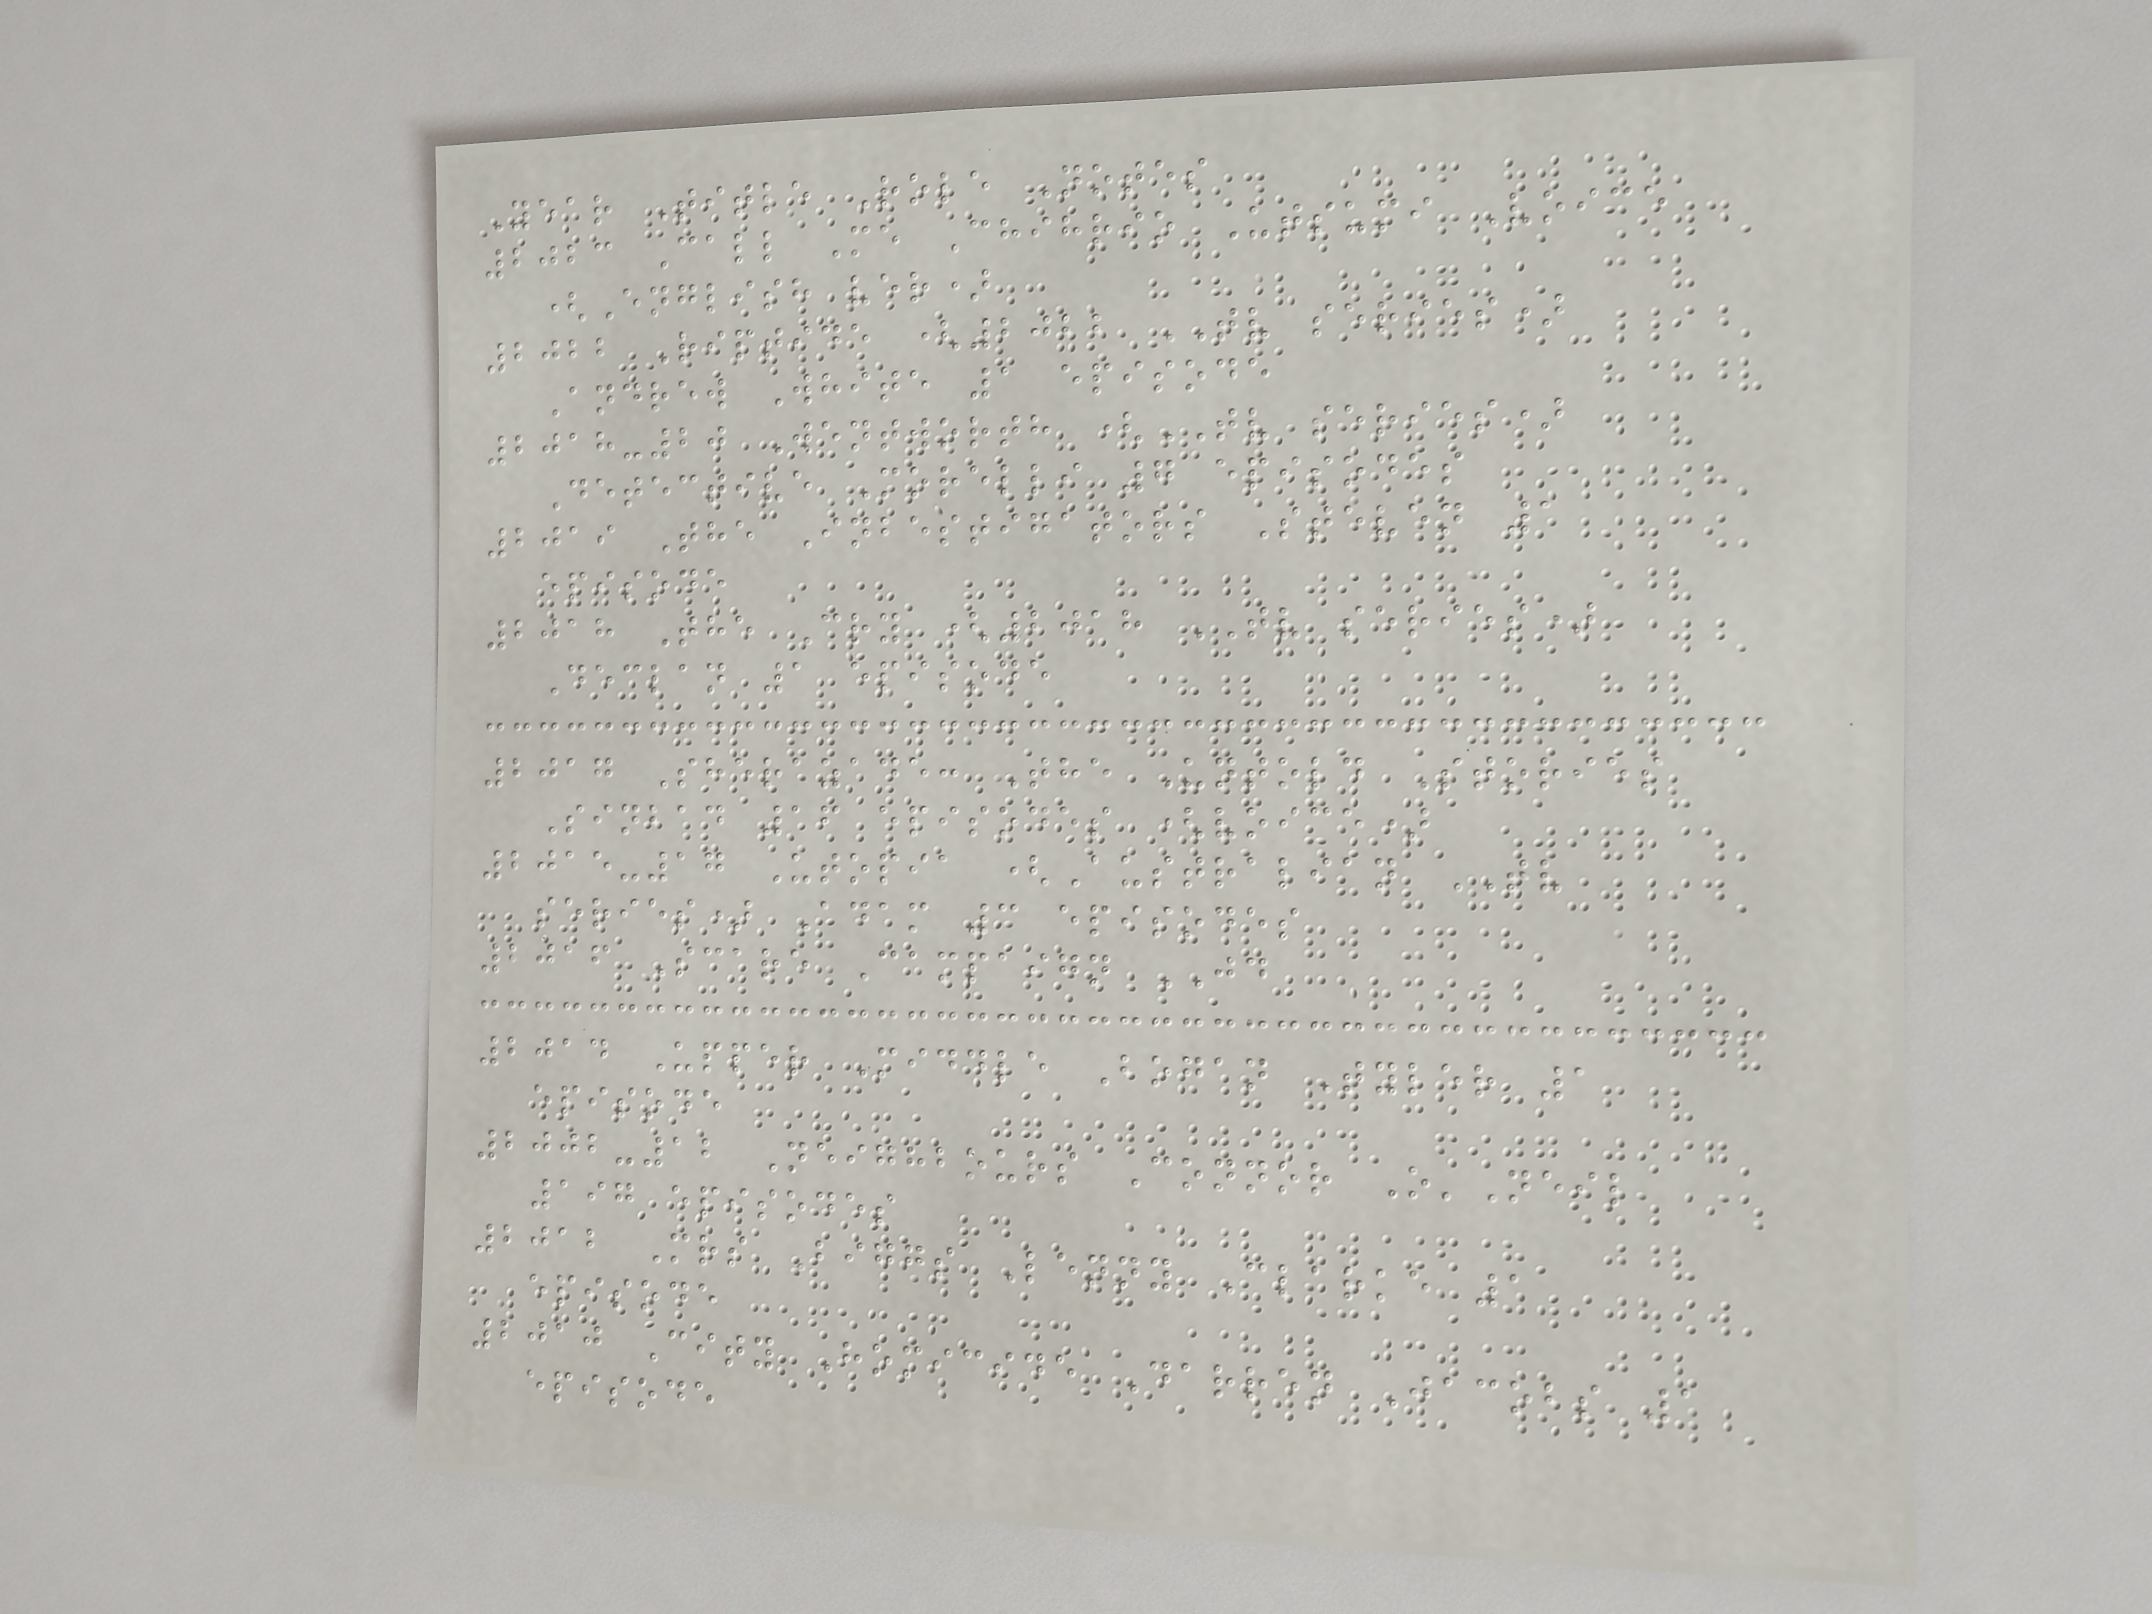Year Title Role Notes
2023 Call Me Chihrio Utsumi Voice
(English ver)
2022 Riptide (2022 TV series)
Andrew White 1 episode
2018-20 Wentworth (TV series)
Detective Morelli 7 episodes
2019 The Inbestigators Steven 1
episode
2018 The Cry (2018 TV series)
Declan 1 episode
2017 Sherazade: The Untold Stories
Sinbad 16 episodes (voice)
2015-17 Utopia (Australian TV
series) Adam 3 episodes
2016 Scare Campaign JD
2014 Upper Middle Bogan Tyler 1
episode
2002-12 Neighbours Connor O'Neil
197 episodes
2012 Mrs Biggs Lenny Clarke 1
episode
2010 City Homicide Darren Jacobs 1
episode
